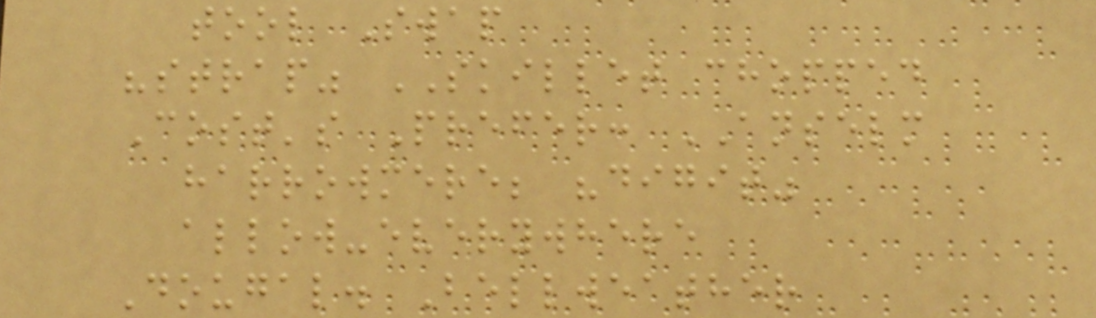tool Swap
"strap" SKILLET chopped
Cost's Prefer: ANSELM
harrowmere; "digit"
allow-everywhere
Dougal. Bellweather
